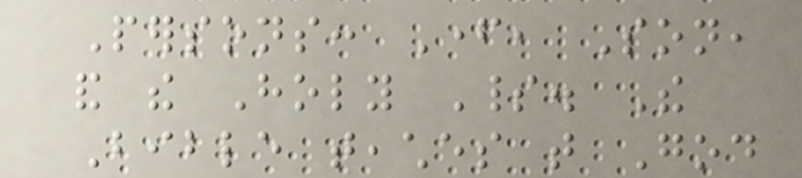Persons: Father, Son,
and the Holy Spirit. The
Bible teaches that God
